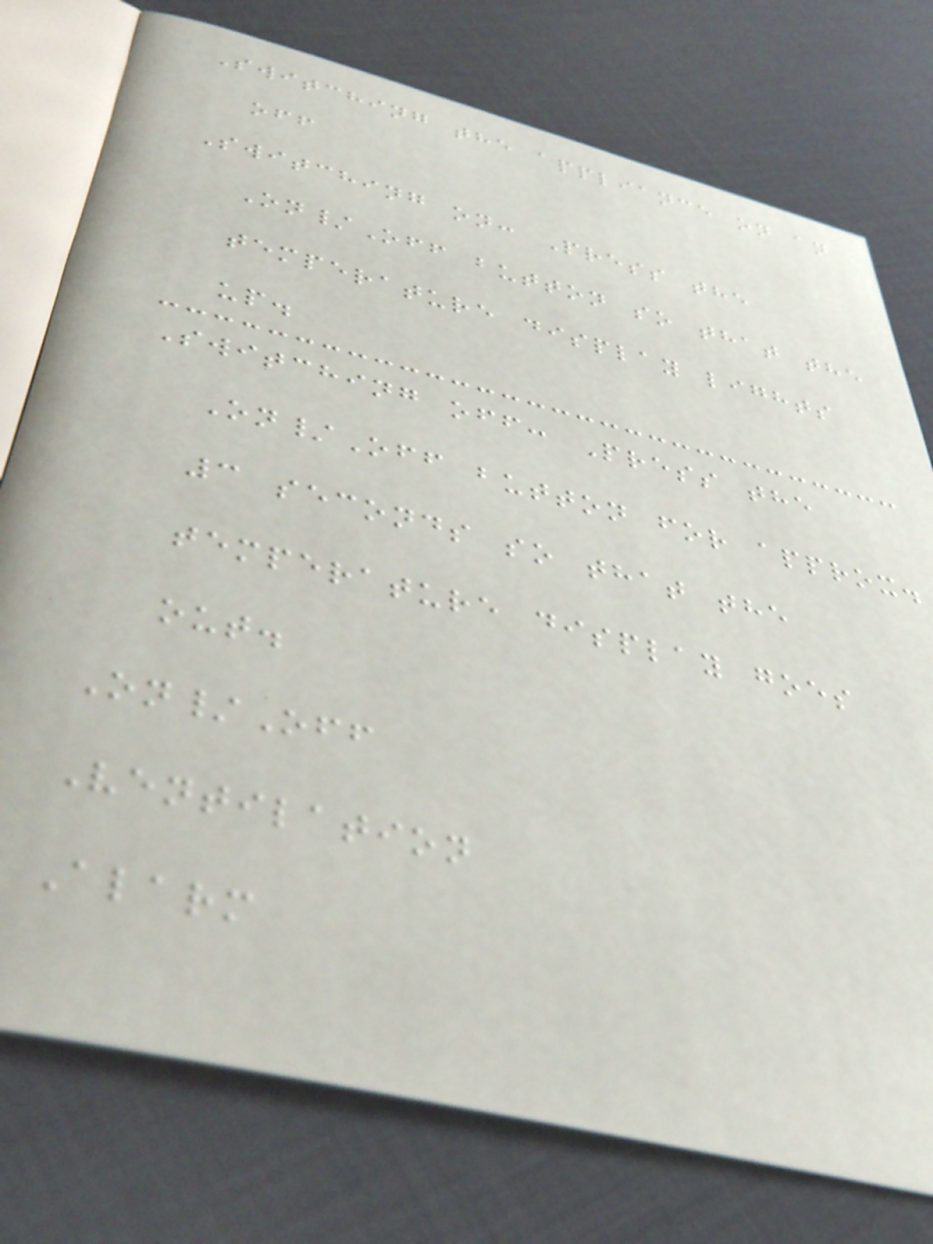Switching the appliance on an
off
Switching on: Press the
On/Off button so that the
temperature display lights
up.
Switching off: Press the
On/Off button for approx.
3 seconds so that the
temperature display goes
out.
On/Off
Ventilation
Alarm
